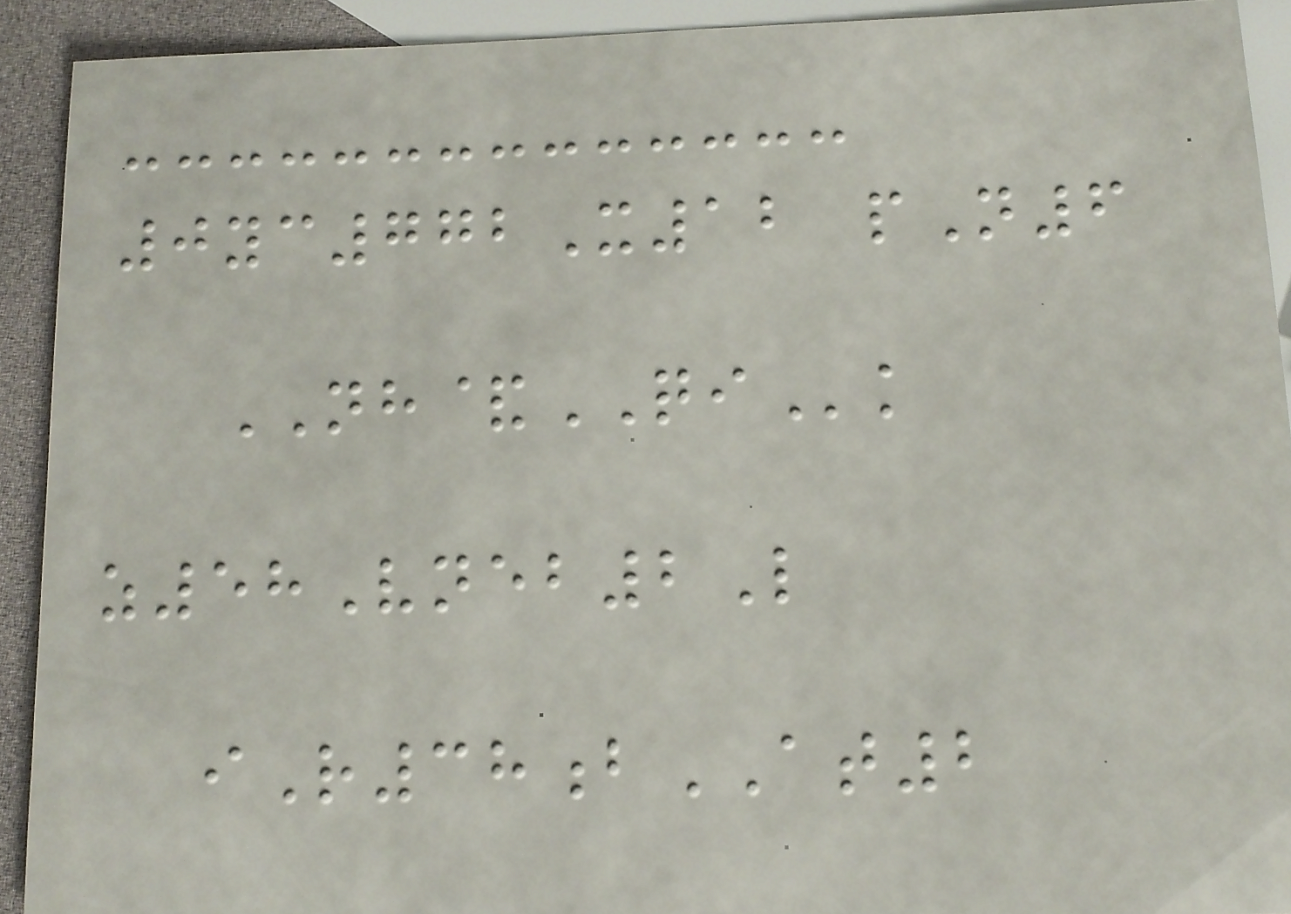0yc772X12 pN6
NH&QIk
z58Vneb2L
iR38bAT2
